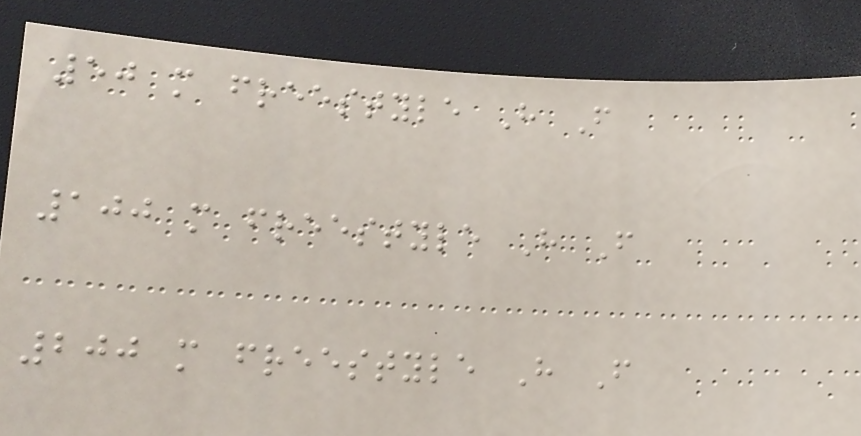50 m freestyle H F
100 m freestyle H F
200 m freestyle H F
